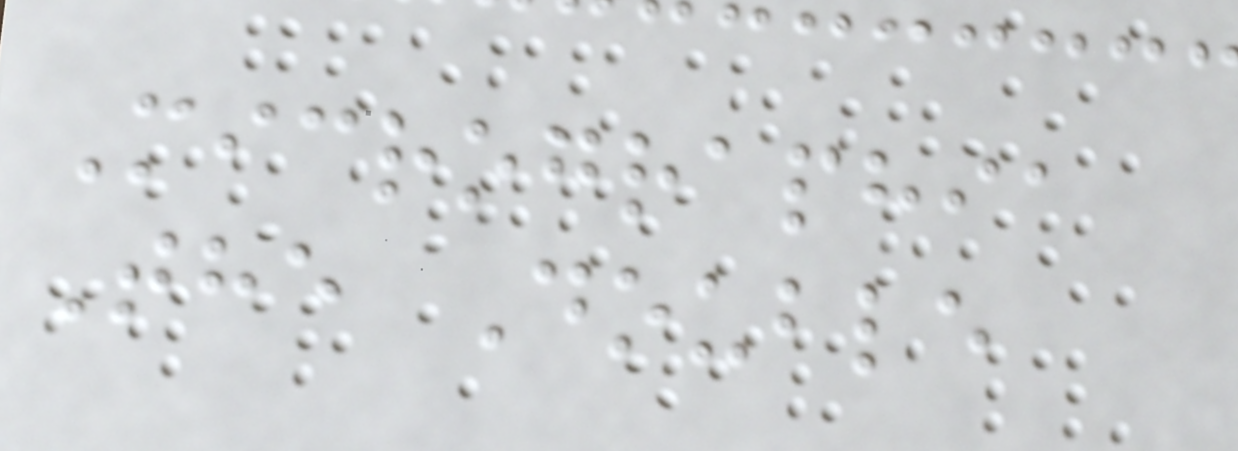Micrographia
The Double
